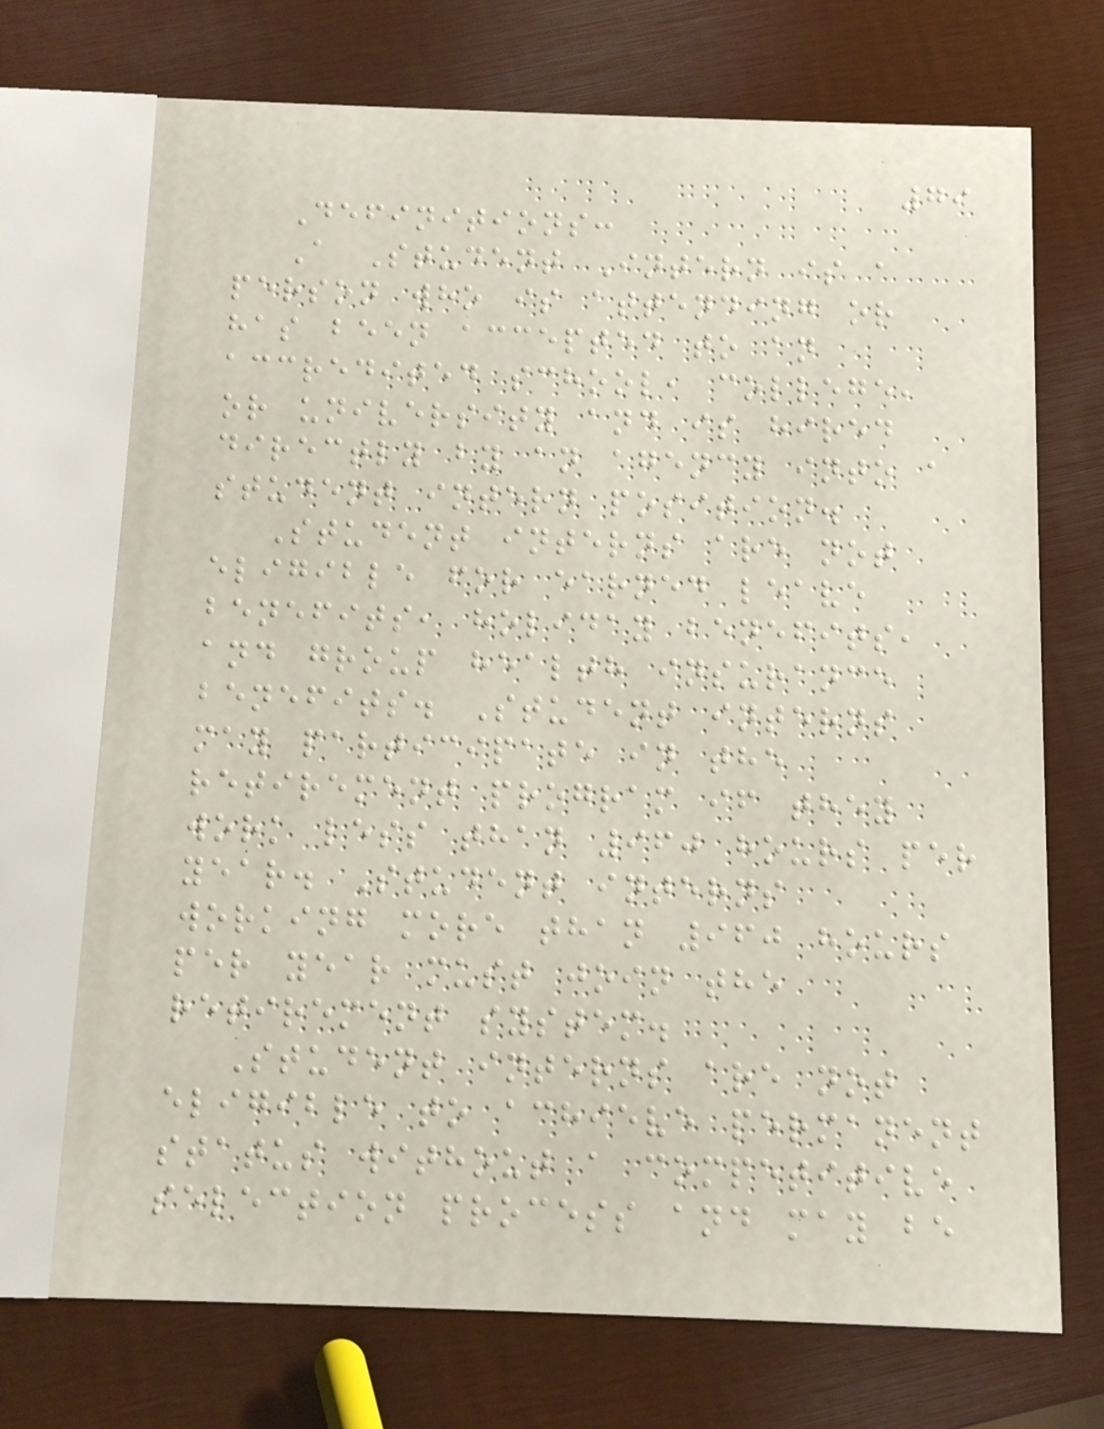79
Definitions:
A Student Intern is a
person who is attending or
has been accepted to an
accredited school, college,
or university and is hired
directly by an agency into a
student intern position.
Student interns are not
eligible for earned leave
benefits, holiday benefits,
and group health insurance
benefits. Student interns
may participate in the
retirement program if they
work less than 960 hours per
year. Student interns
working more than 960 hours
per year must join the
retirement system.
Student interns are not
eligible to achieve permanent
status without a competitive
selection process and may be
